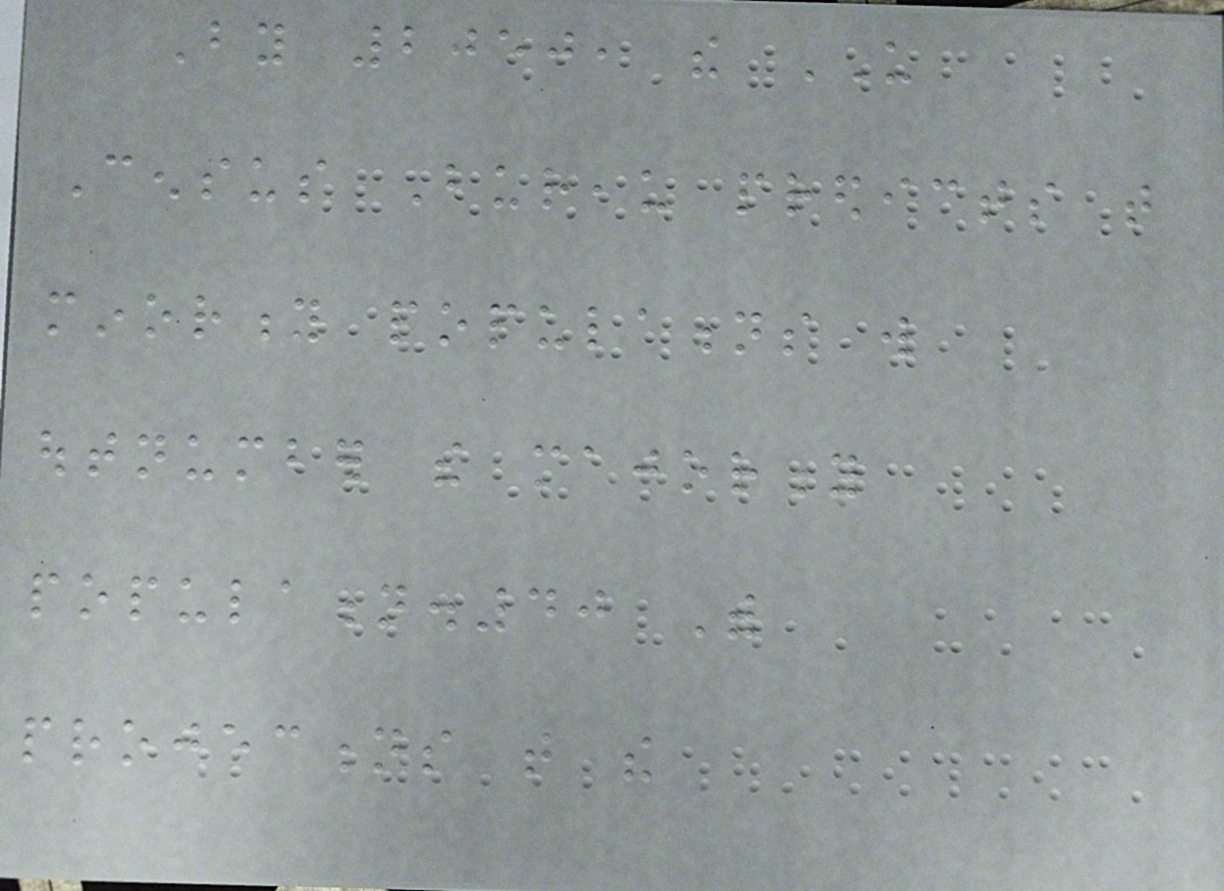By 2050, the US
Census Bureau predicts that
minority populations will
outnumber the majority
population.40 With
projections that the
